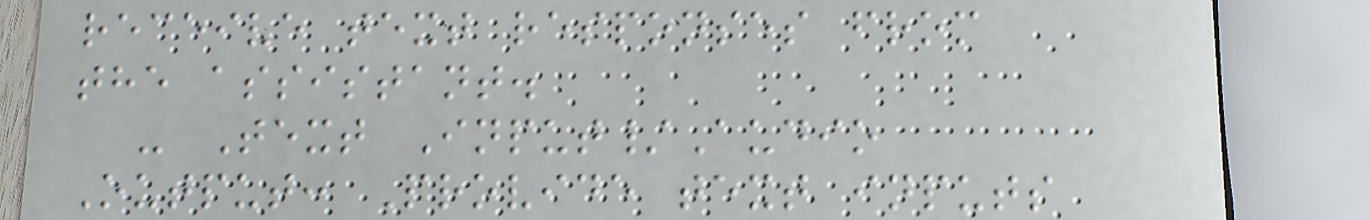receive text responses from
the assistant.
- Text Input/Audio
Output: Provide text inputs
